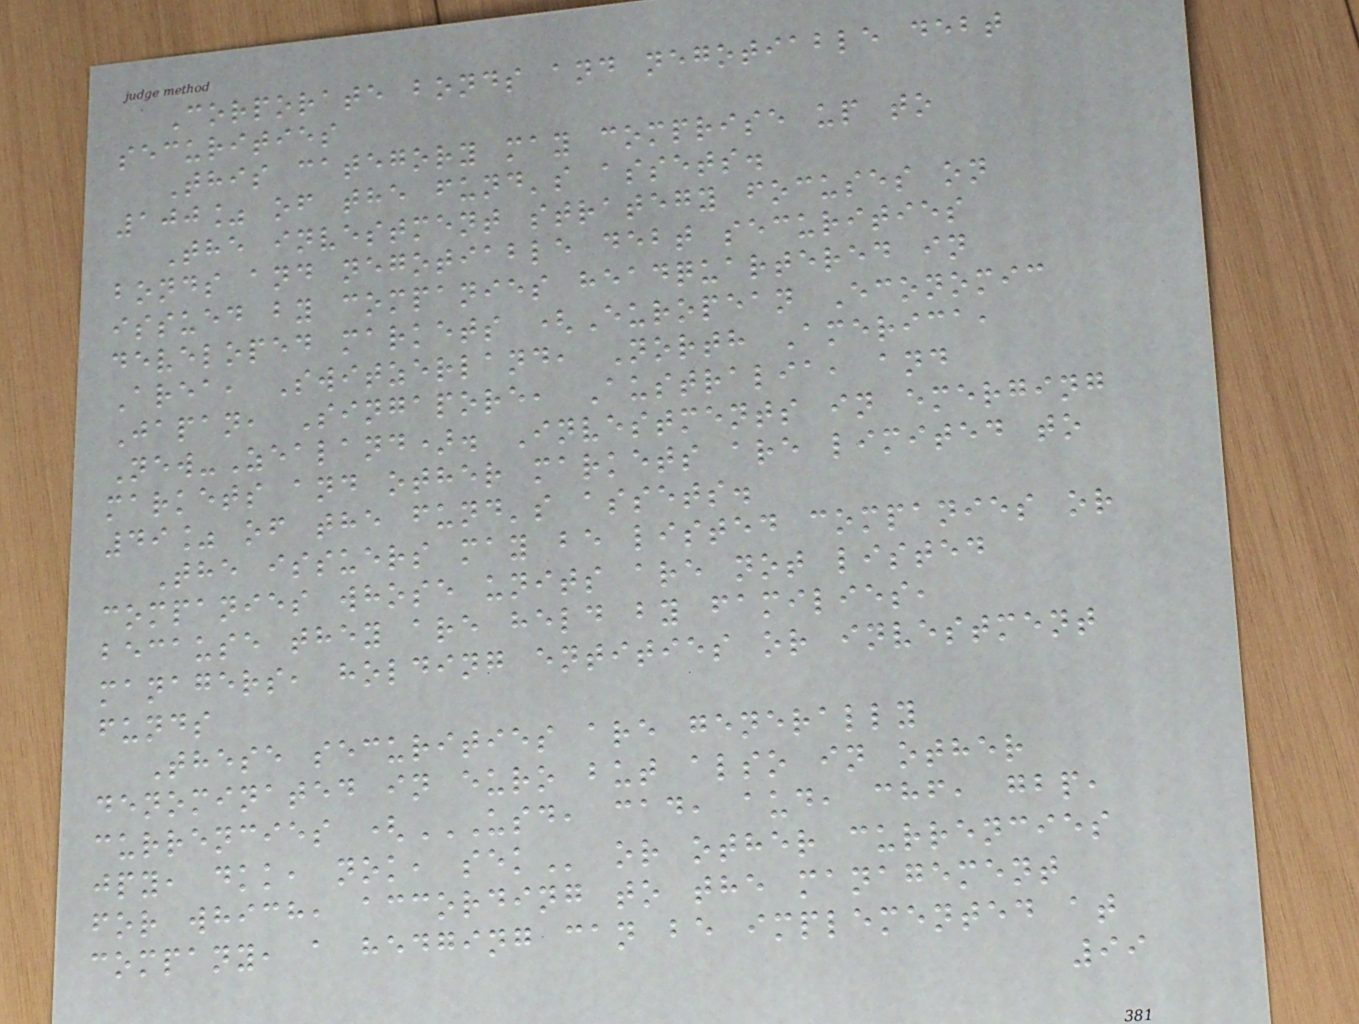Corporate bonds and negotiable debt
securities
This category may comprise up to
100% of the fund's assets.
The investment strategy focuses on
bonds and negotiable debt securities
issued by companies headquartered in
developed markets (European Economic
Area, Switzerland, North America,
Japan, Singapore, Australia, and
New-Zealand). Investments in emerging
markets and other markets are limited to
49% of the fund's assets.
The issuers may be listed companies or
companies whose units are not listed
because they are held by families,
managers, holding entities or investment
funds
These securities are generally
denominated in euro but also in other
currencies (USD, CAD, AUD, CHF, GBP,
JPY, DKK, NOK, SEK or other currencies
for which, according to the management
company, a hedging can be implemented at
99
